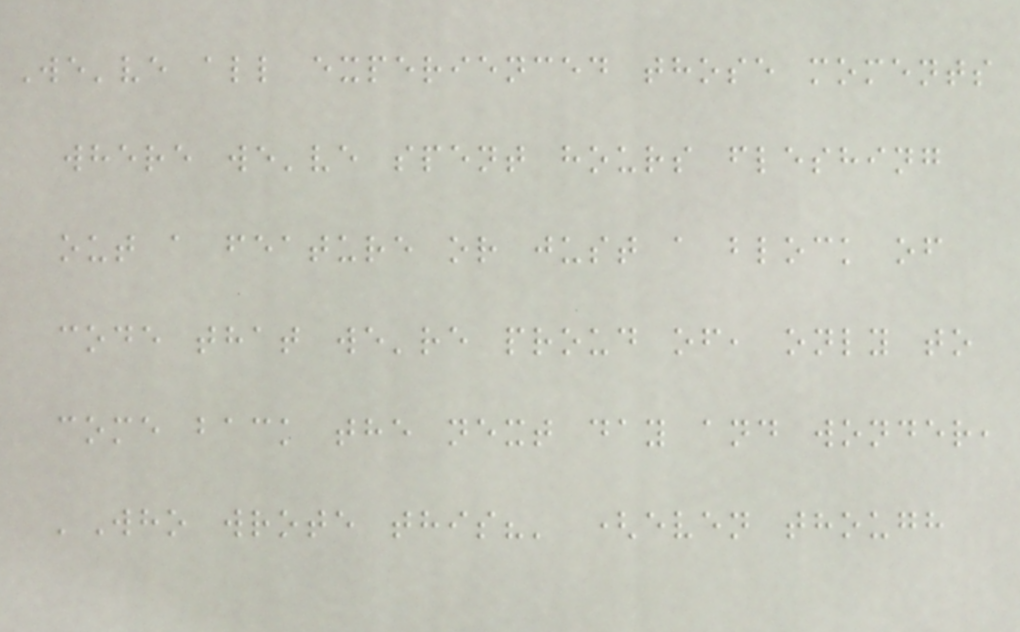We've all experienced those moments
where we've spent hours fleshing
out a feature or just a block of
code that we're proud of, only to
come back the next day and wonder,
'Who wrote this?' (even though
